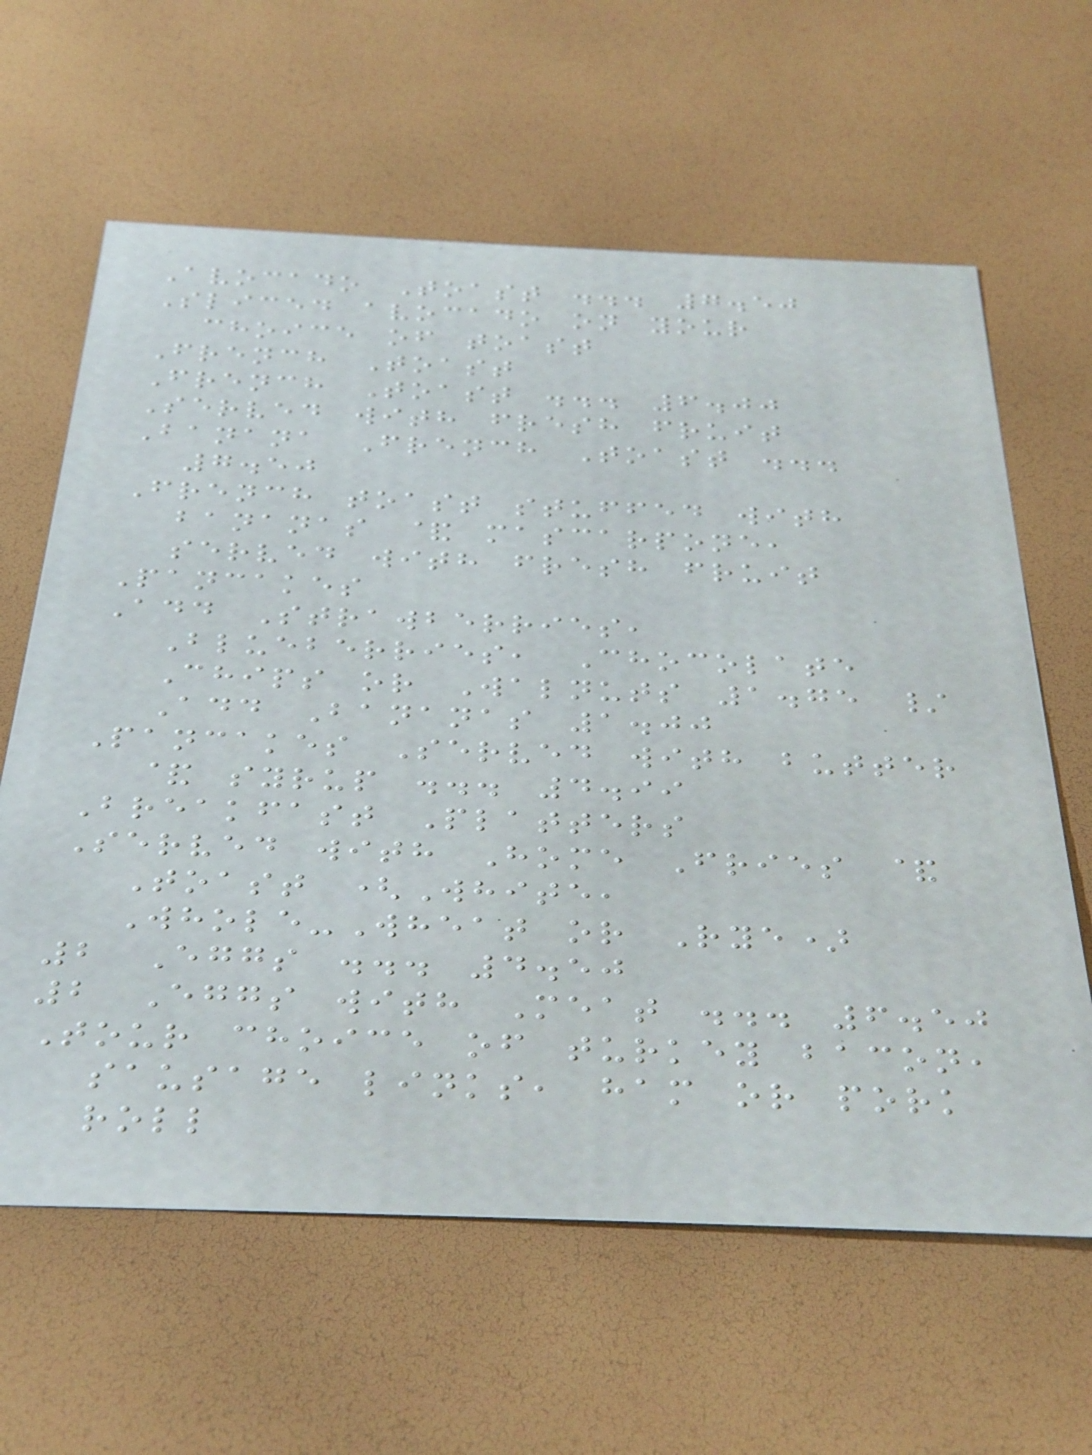Avocado Toast ... 7.50
Sliced avocado on your
choice of toast
French Toast
French Toast ... 6.00
Served with fresh fruit
Banana French Toast ...
7.50
French toast stuffed with
bananas & mascarpone,
served with fresh fruit
Pancakes
Add Strawberries,
Blueberries, Chocolate
Chips or Walnuts 1.75 /
Add Bananas 1.00
Pancakes Served with butter
& syrup ... 4.99
Breakfast Platters
Served with Home Fries &
Toast (White,
Whole-Wheat or Rye)
2 Eggs ... 4.50
2 Eggs with Meat ... 6.50
Tour choice of turkey bacon,
sausage links, ham or pork
roll
